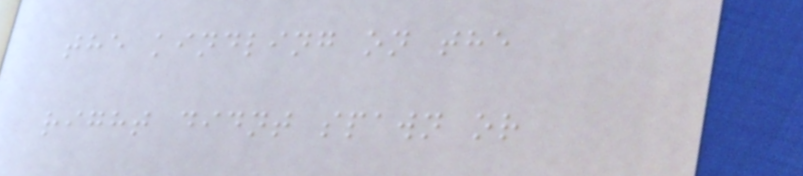the kindling on the
right didnt spawn or
